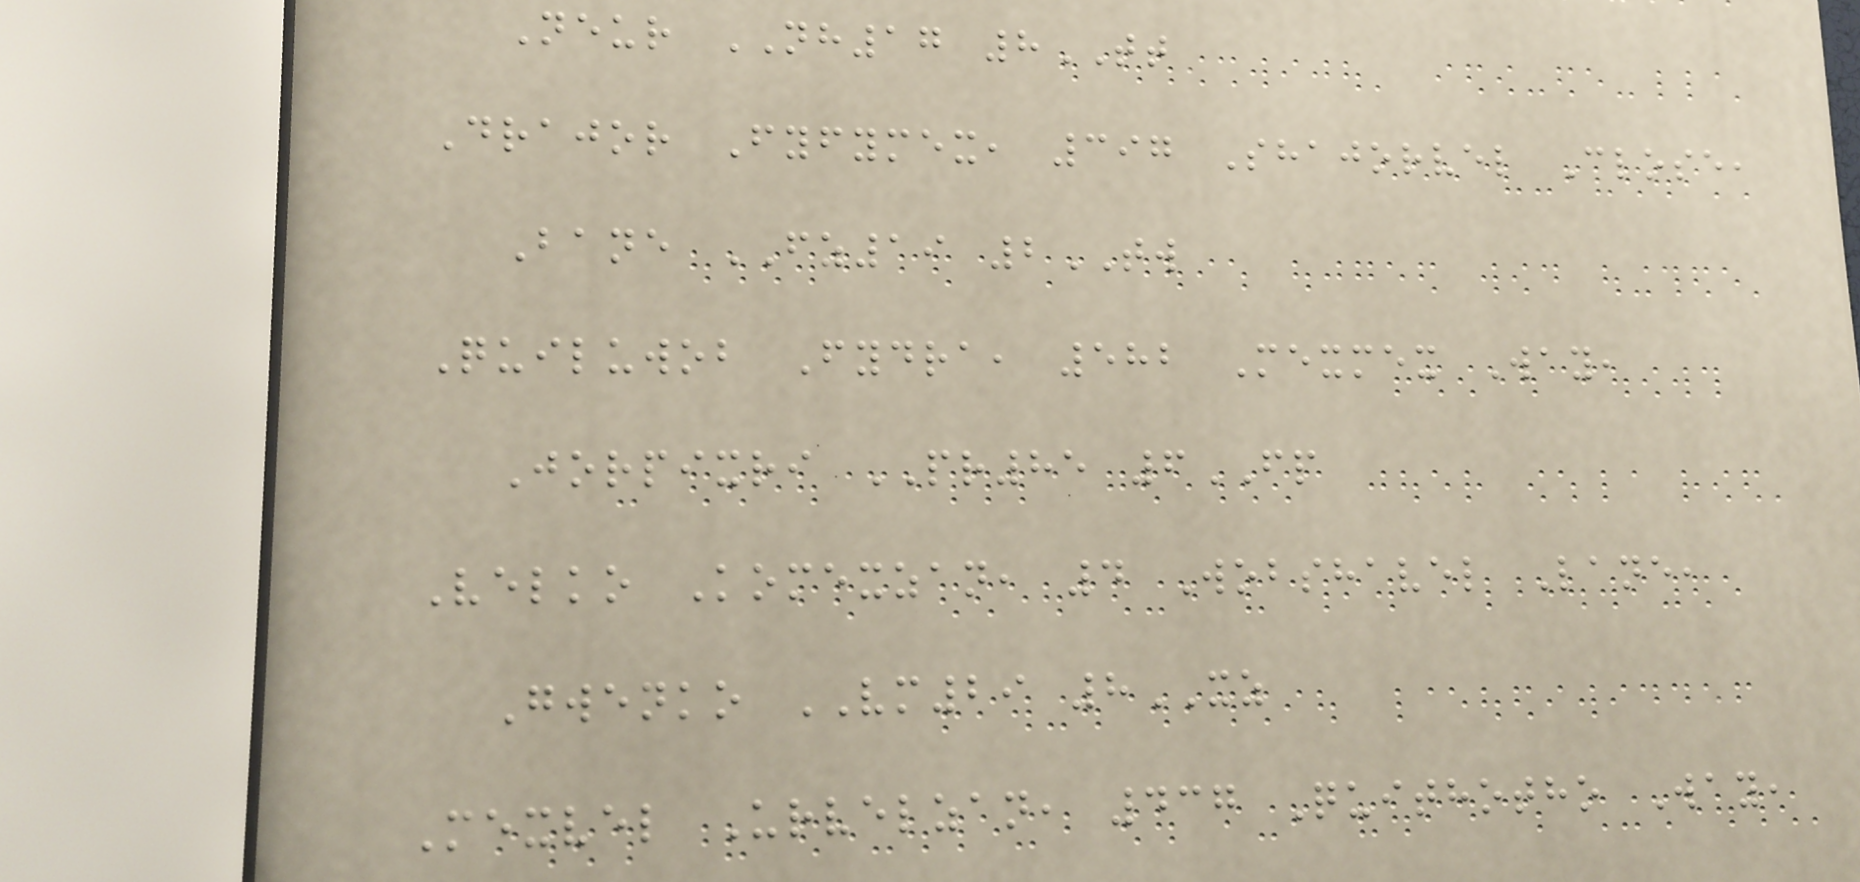Neur NH17 8TT
Drajor Fyfymex, 397 Shajorvel Close,
Bane FZ19 2TW
Quiluwob Fydra, 582 Mexmex Way,
Jorpixri PR85 6FP
Velko Komexzan, 4 Wobshavel Lane,
Gwenko VM29 8XZ
Mexvel Urvelzan, 437 Quithotho Way,
